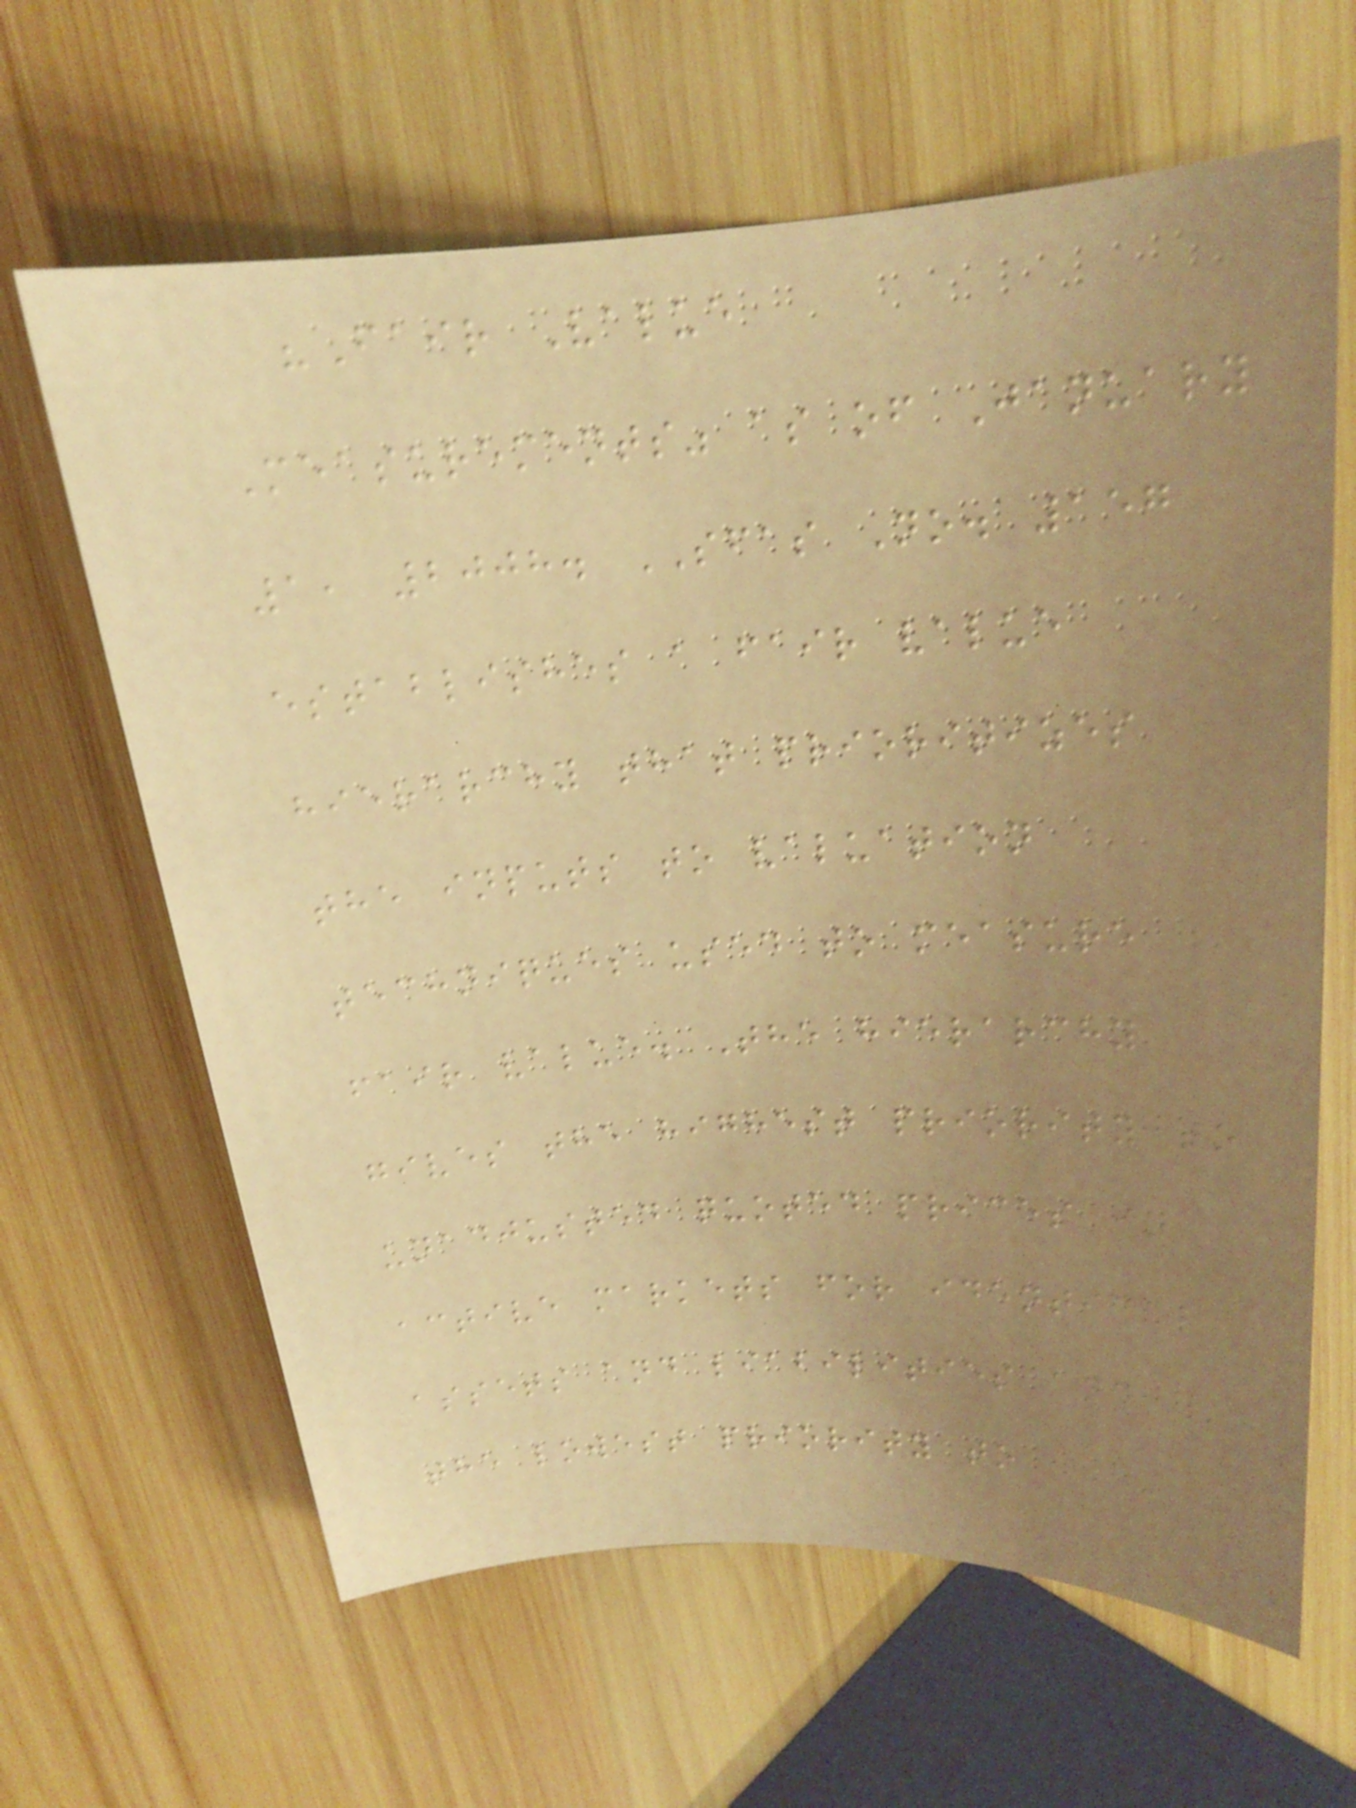"Fair Value
Measurements" as of January
1, 2008. SFAS No. 157
establishes a fair value
hierarchy that prioritizes
the inputs to valuation
techniques used to measure
fair value. The hierarchy
gives the highest priority to
unadjusted quoted prices in
active markets for identical
assets and liabilities and
the lowest priority to
